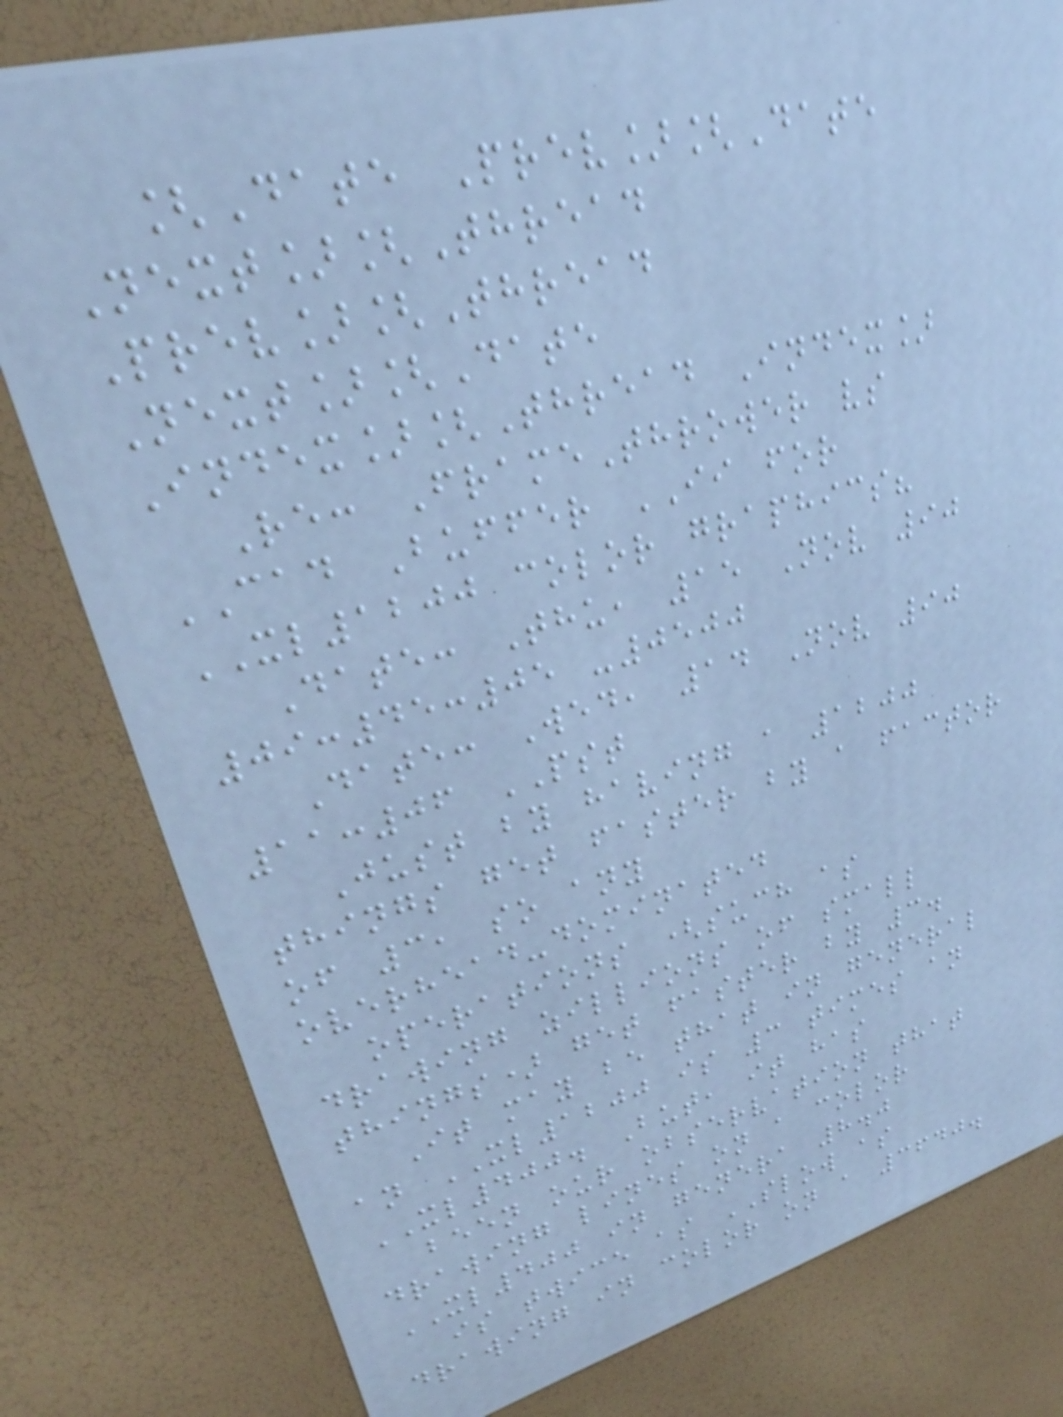[Date Prev][Date
Next][Thread
Prev][Thread
Next][Date
Index][Thread Index]
Re: FrameThrower vs
CAD Buffer II for
XL1200 color graphics?
Date: Thu, 15 Nov 90
09:45:05 -0500
Date: Wed, 14 Nov 90
11:06 PST
Just by having a 1200
things get faster by a factor
of 3, so any
overhead-dominated
operations (such as
drawing zillions of small
things) get faster by 3.
It may be that in general
an XL1200 is 3 times an
XL400. But, it has
been our observation that
drawing lines on a color
XL400 in genera 8.0
is twice as SLOW as
drawing in color on a 3640.
